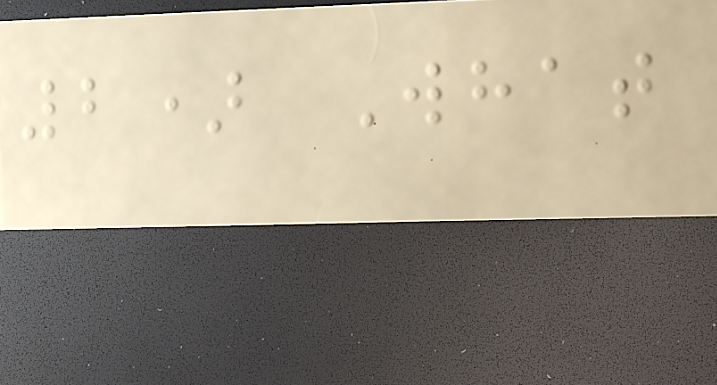2) What
